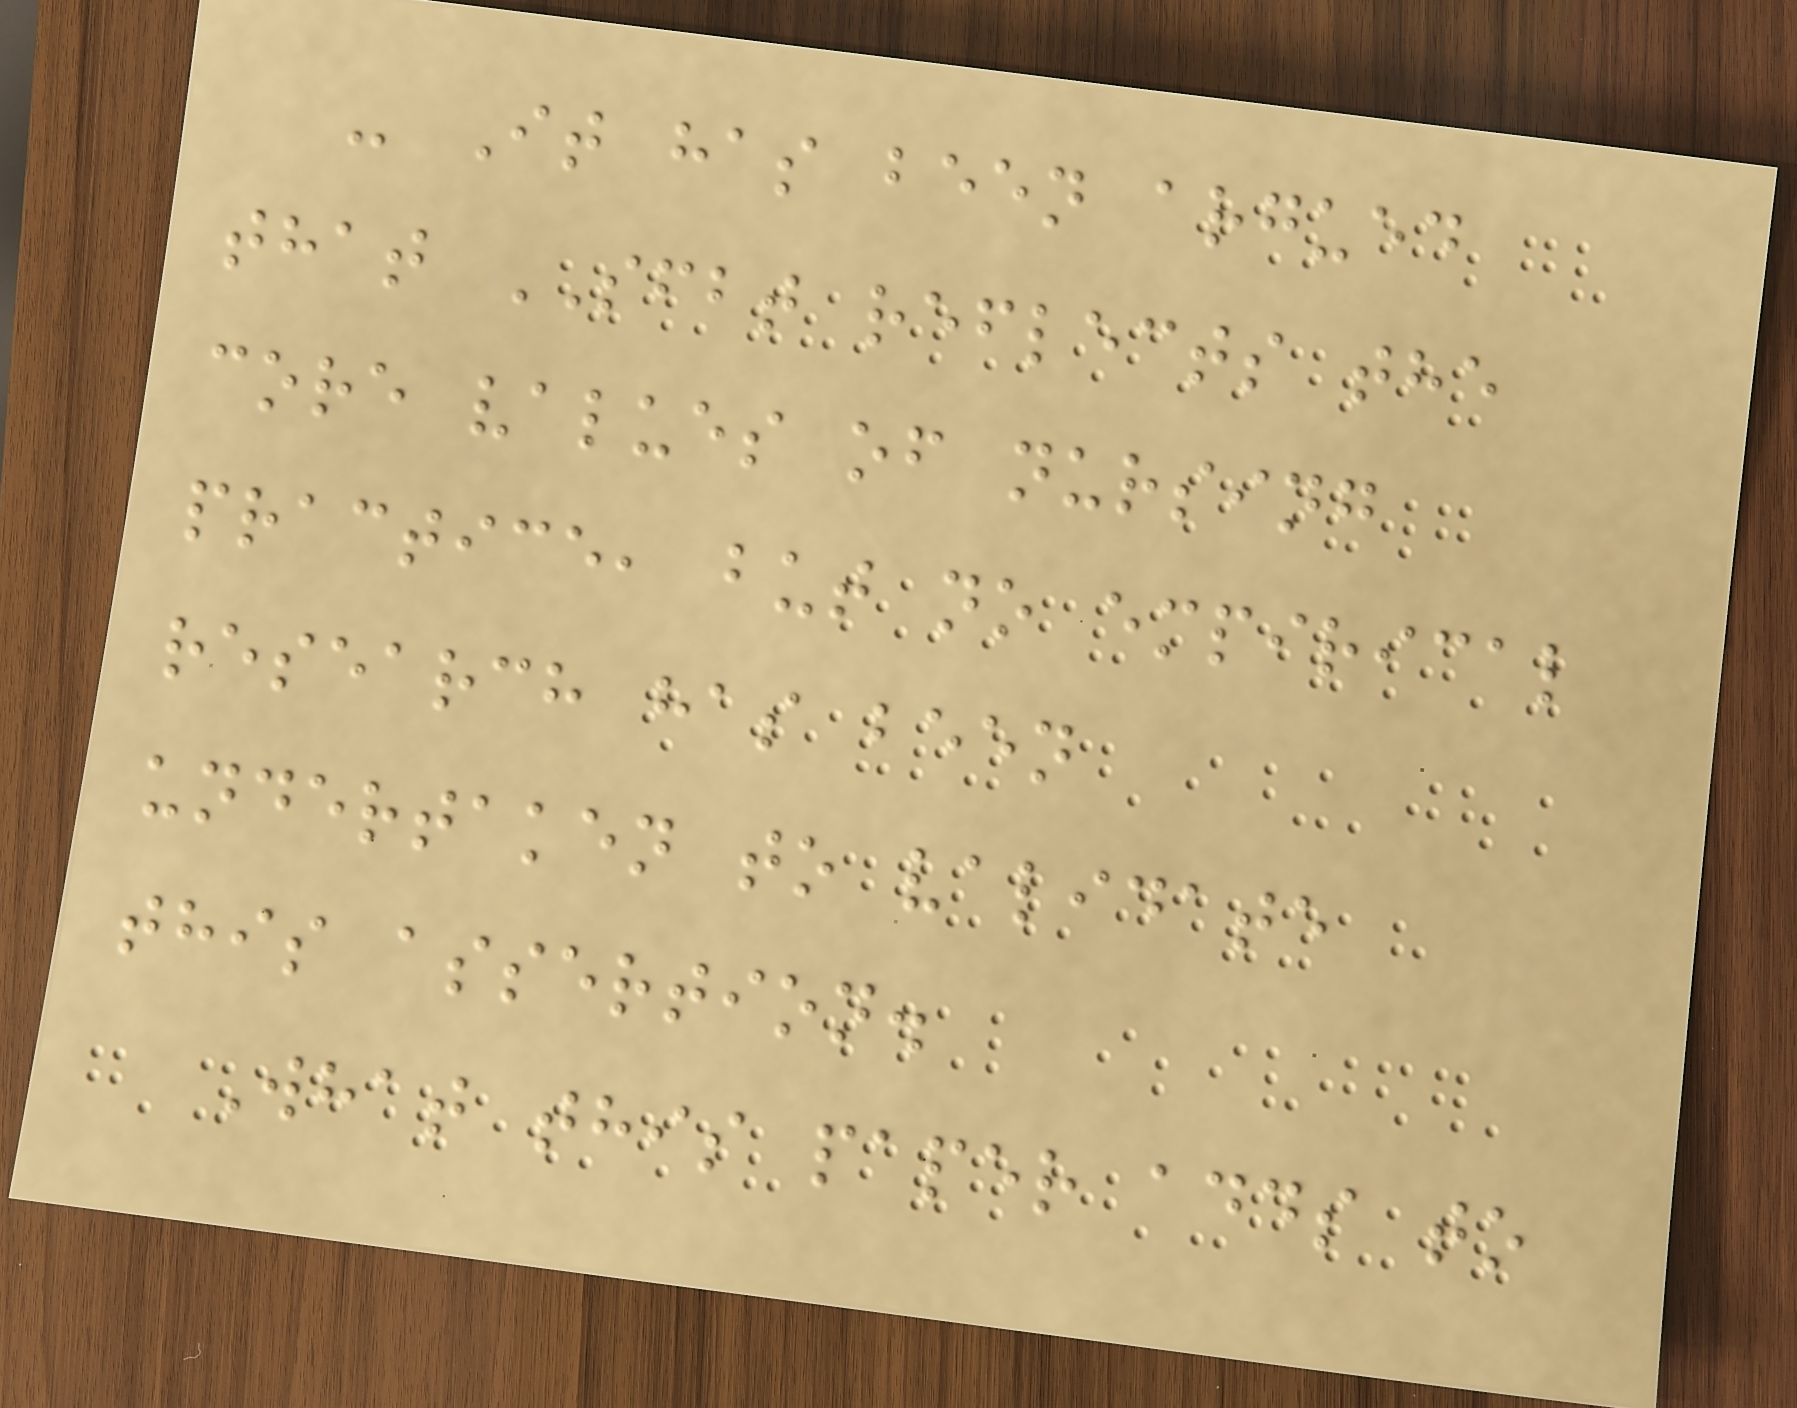- It has been argued
that SFBT reflects the
core values of nursing
practice, but no empirical
research has been
undertaken to validate
this assertion.
What this paper adds to
